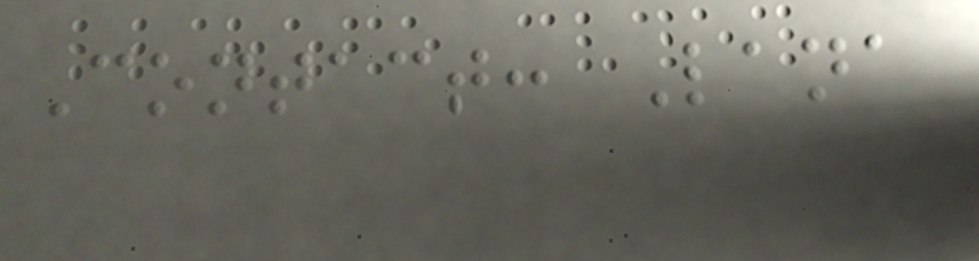Contact: Lana
